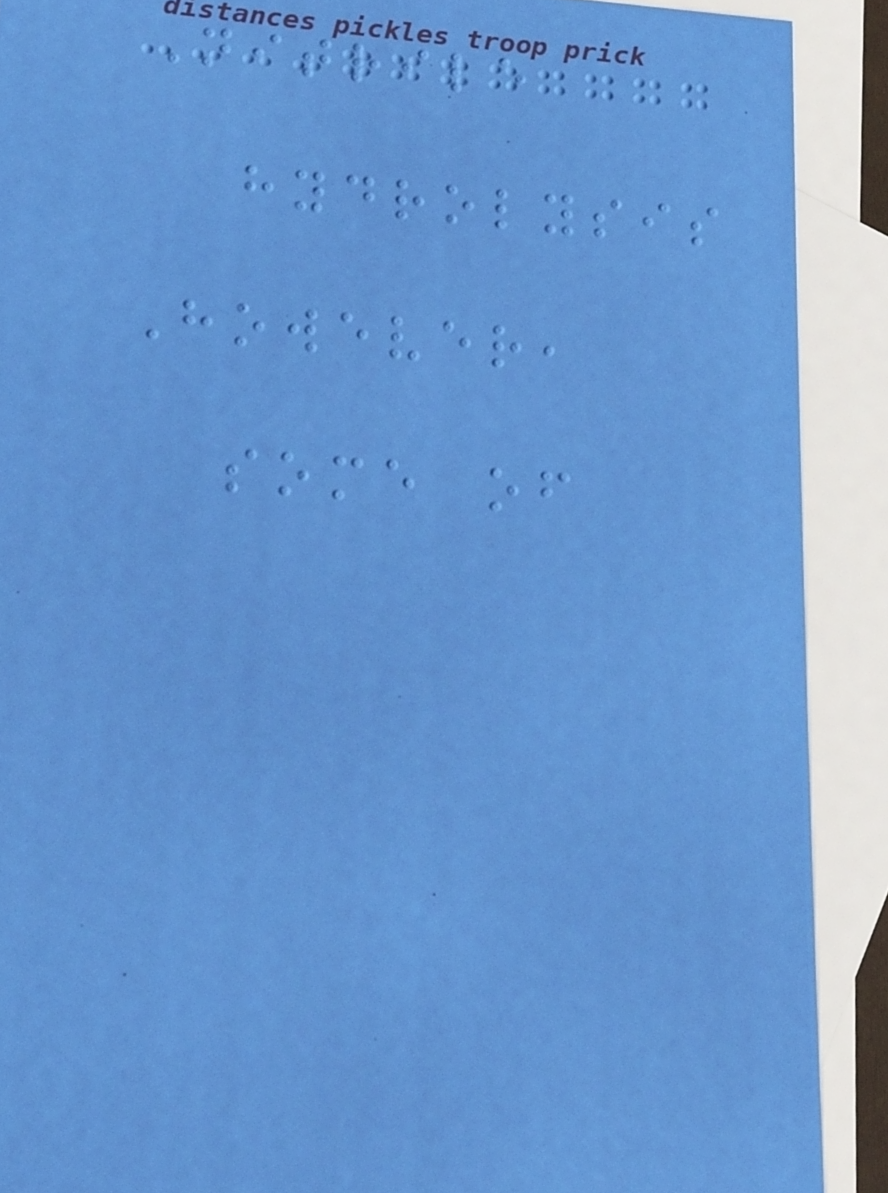Nitrile
hydrolysis
However,
some of
